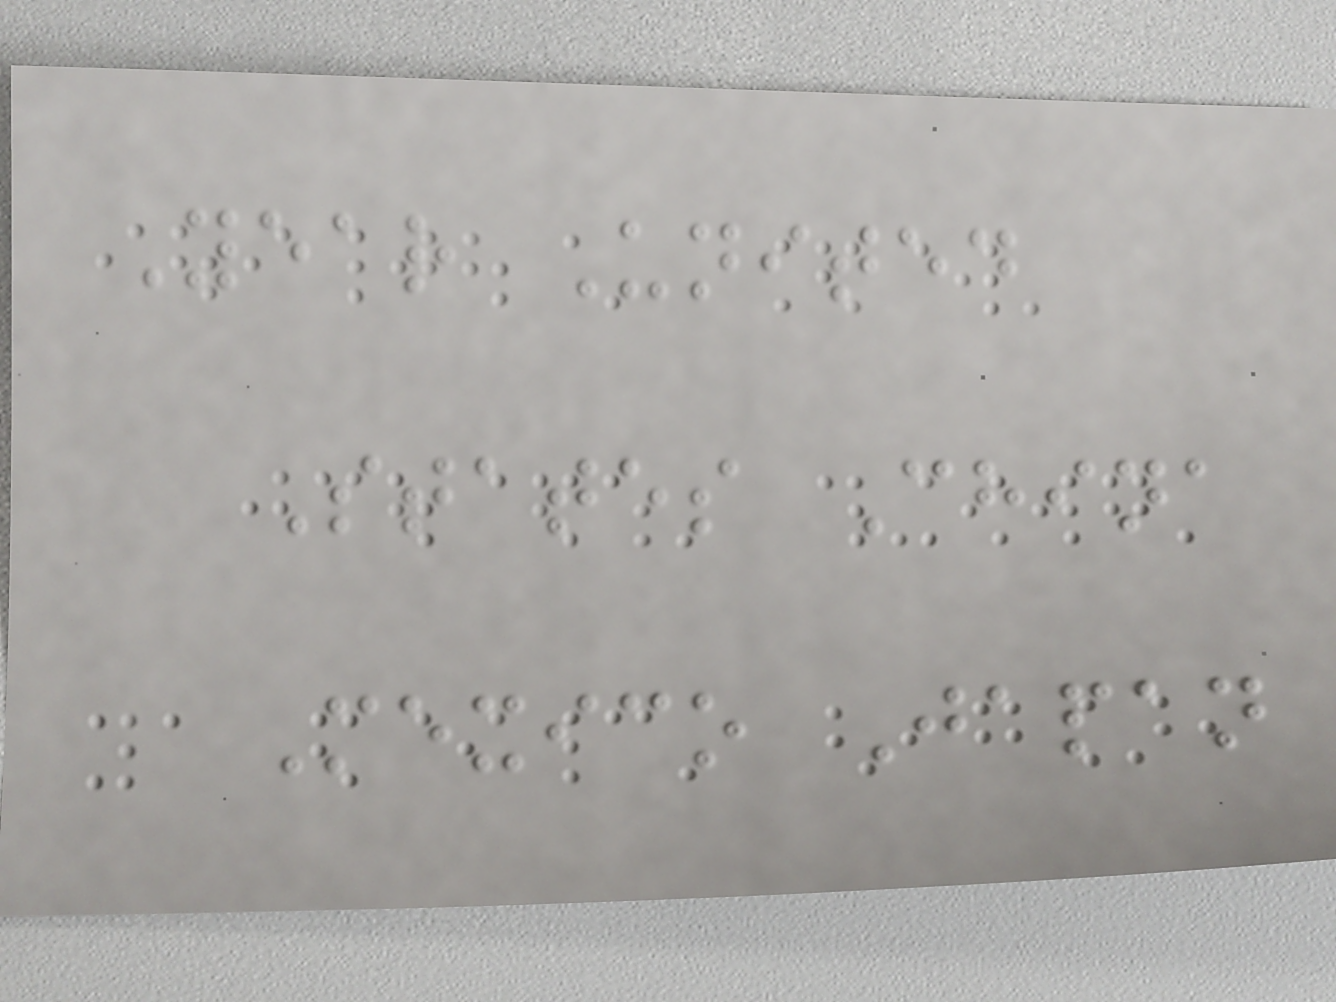Year United
States China
Mexico Japan
